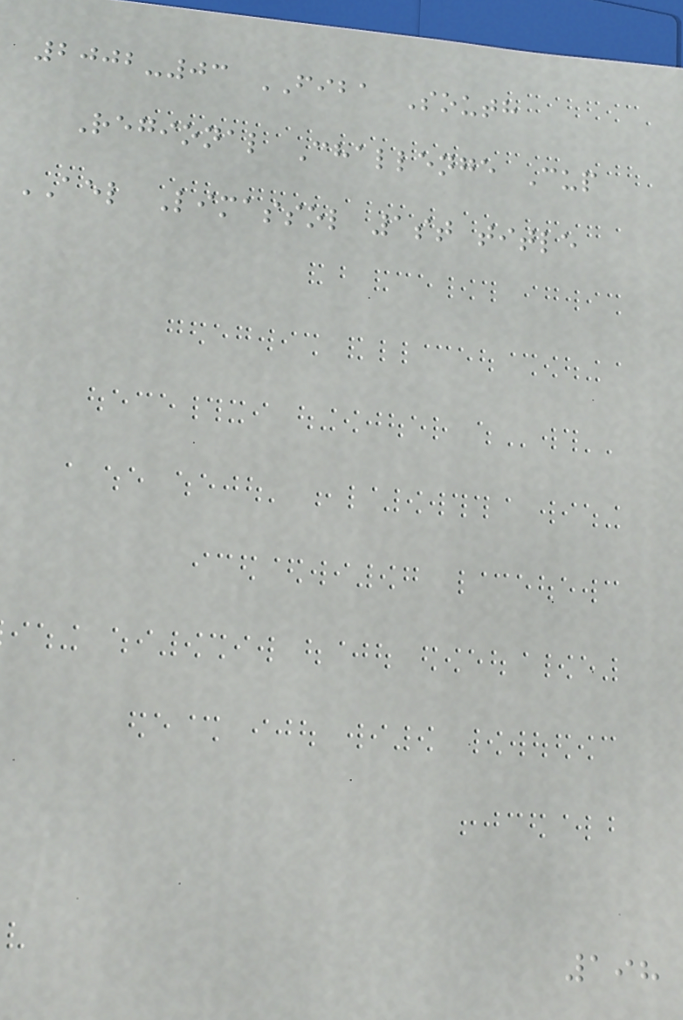2002-03 FIBA South
Regional Challenge Cup
AEL Limassol 1st title
198
